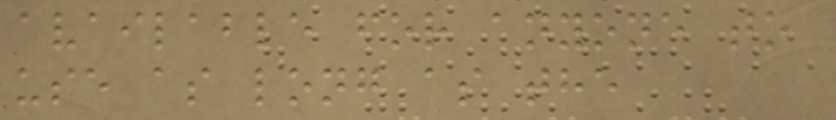available for anyone to
use as long as the
